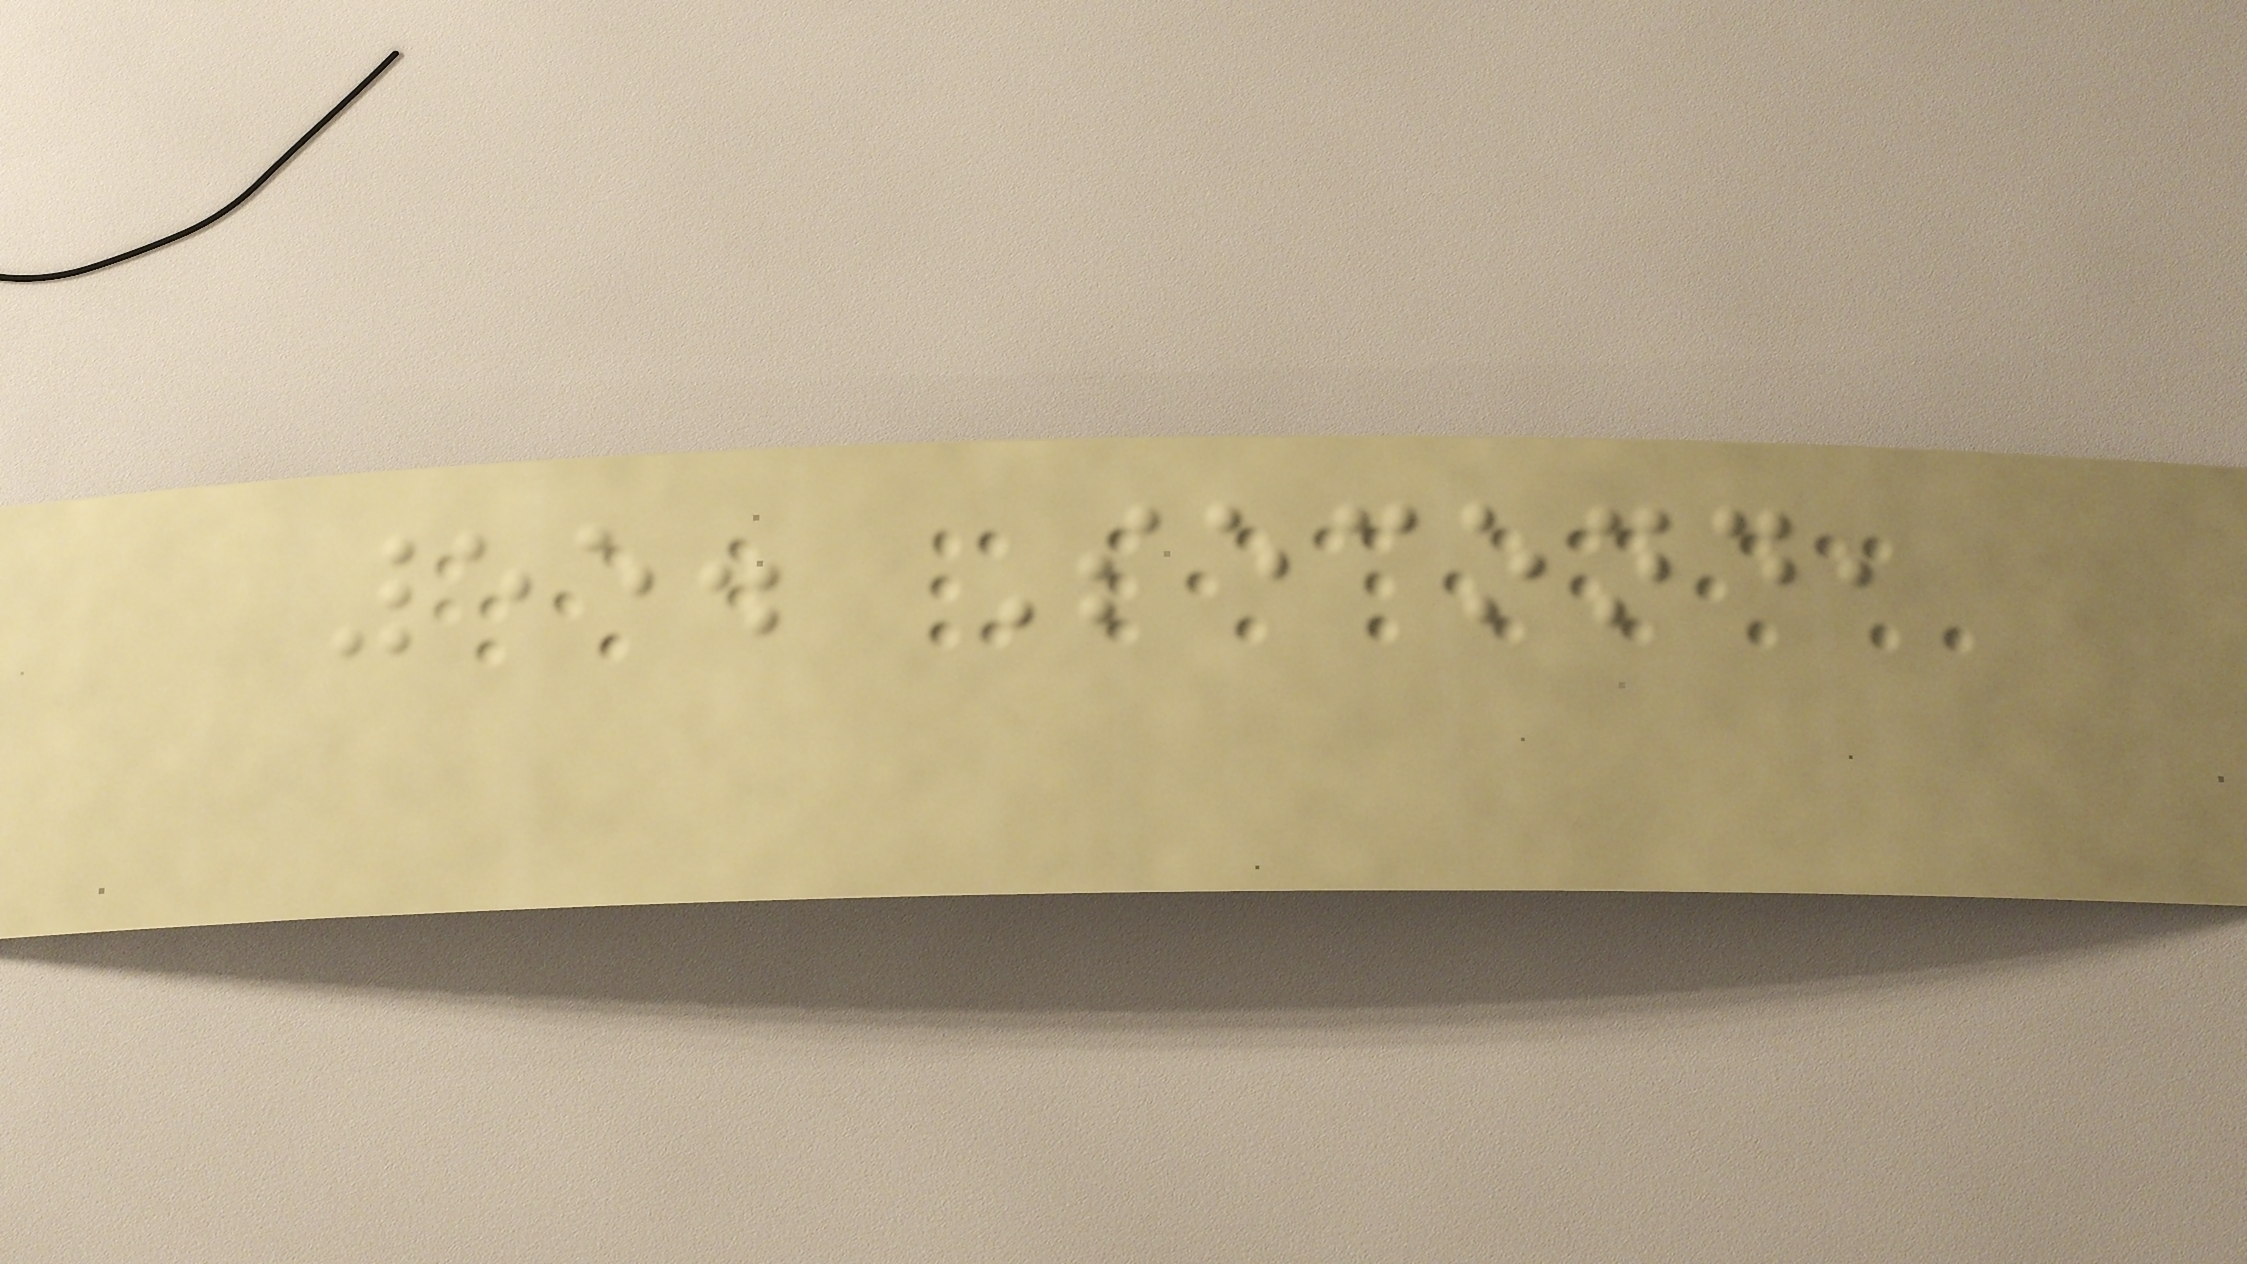55. Second,
